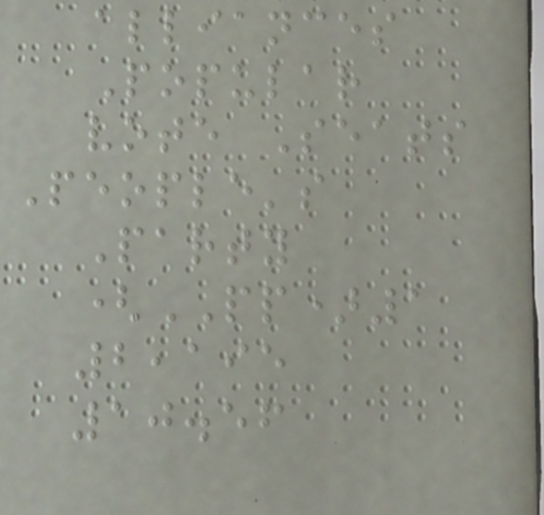alliances
Popular
vote Seats
People's
Party
(PP)1
2,195
10.56
